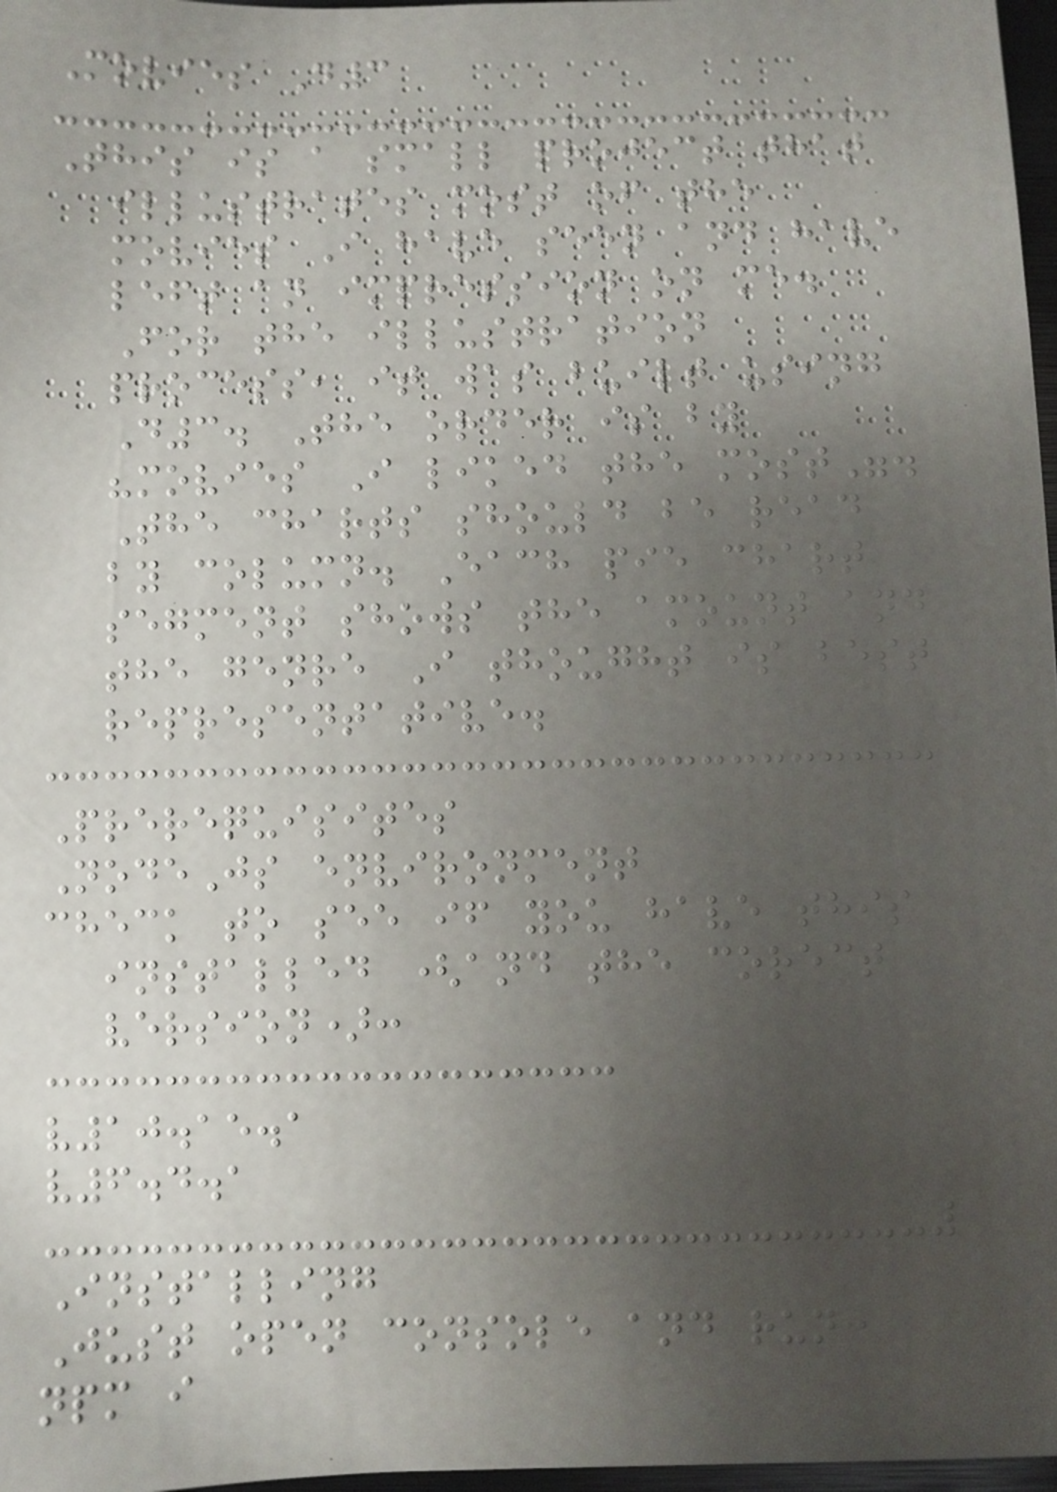Movies D3
This is a small project that
illustrates most of the
movies I have seen and have
left an impression on me.
For the illustration
process, it was built using
D3. The order is by
"movies I liked the most".
The charts should be read
by column. Each pie chart
segment shows the amount and
the genre I thought is best
representative.
Prerequisites
NodeJs environment
check to see if you have this
installed (and the corect
version):
v10.15.1
v6.4.1
Installing
Just open console and run:
npm i
